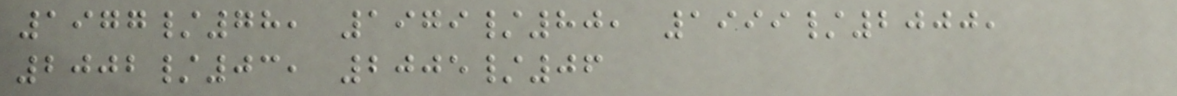1977/78, 1979/80, 1999/2000,
2002/03, 2005/06
